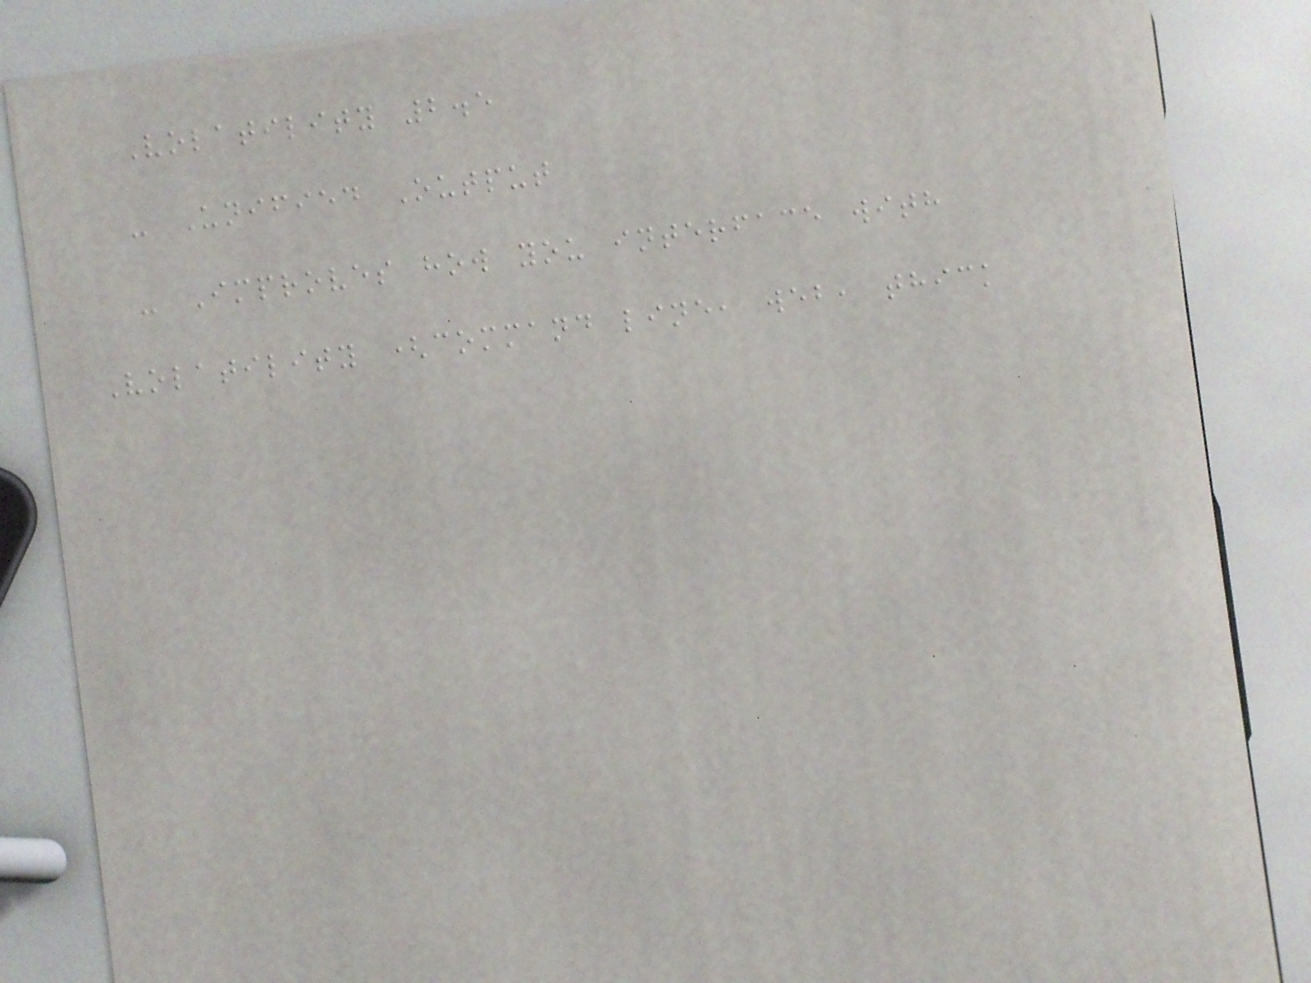Volatility 2.5
- Unified Output
- Improves how you interface with
Volatility (command line, web, thick
